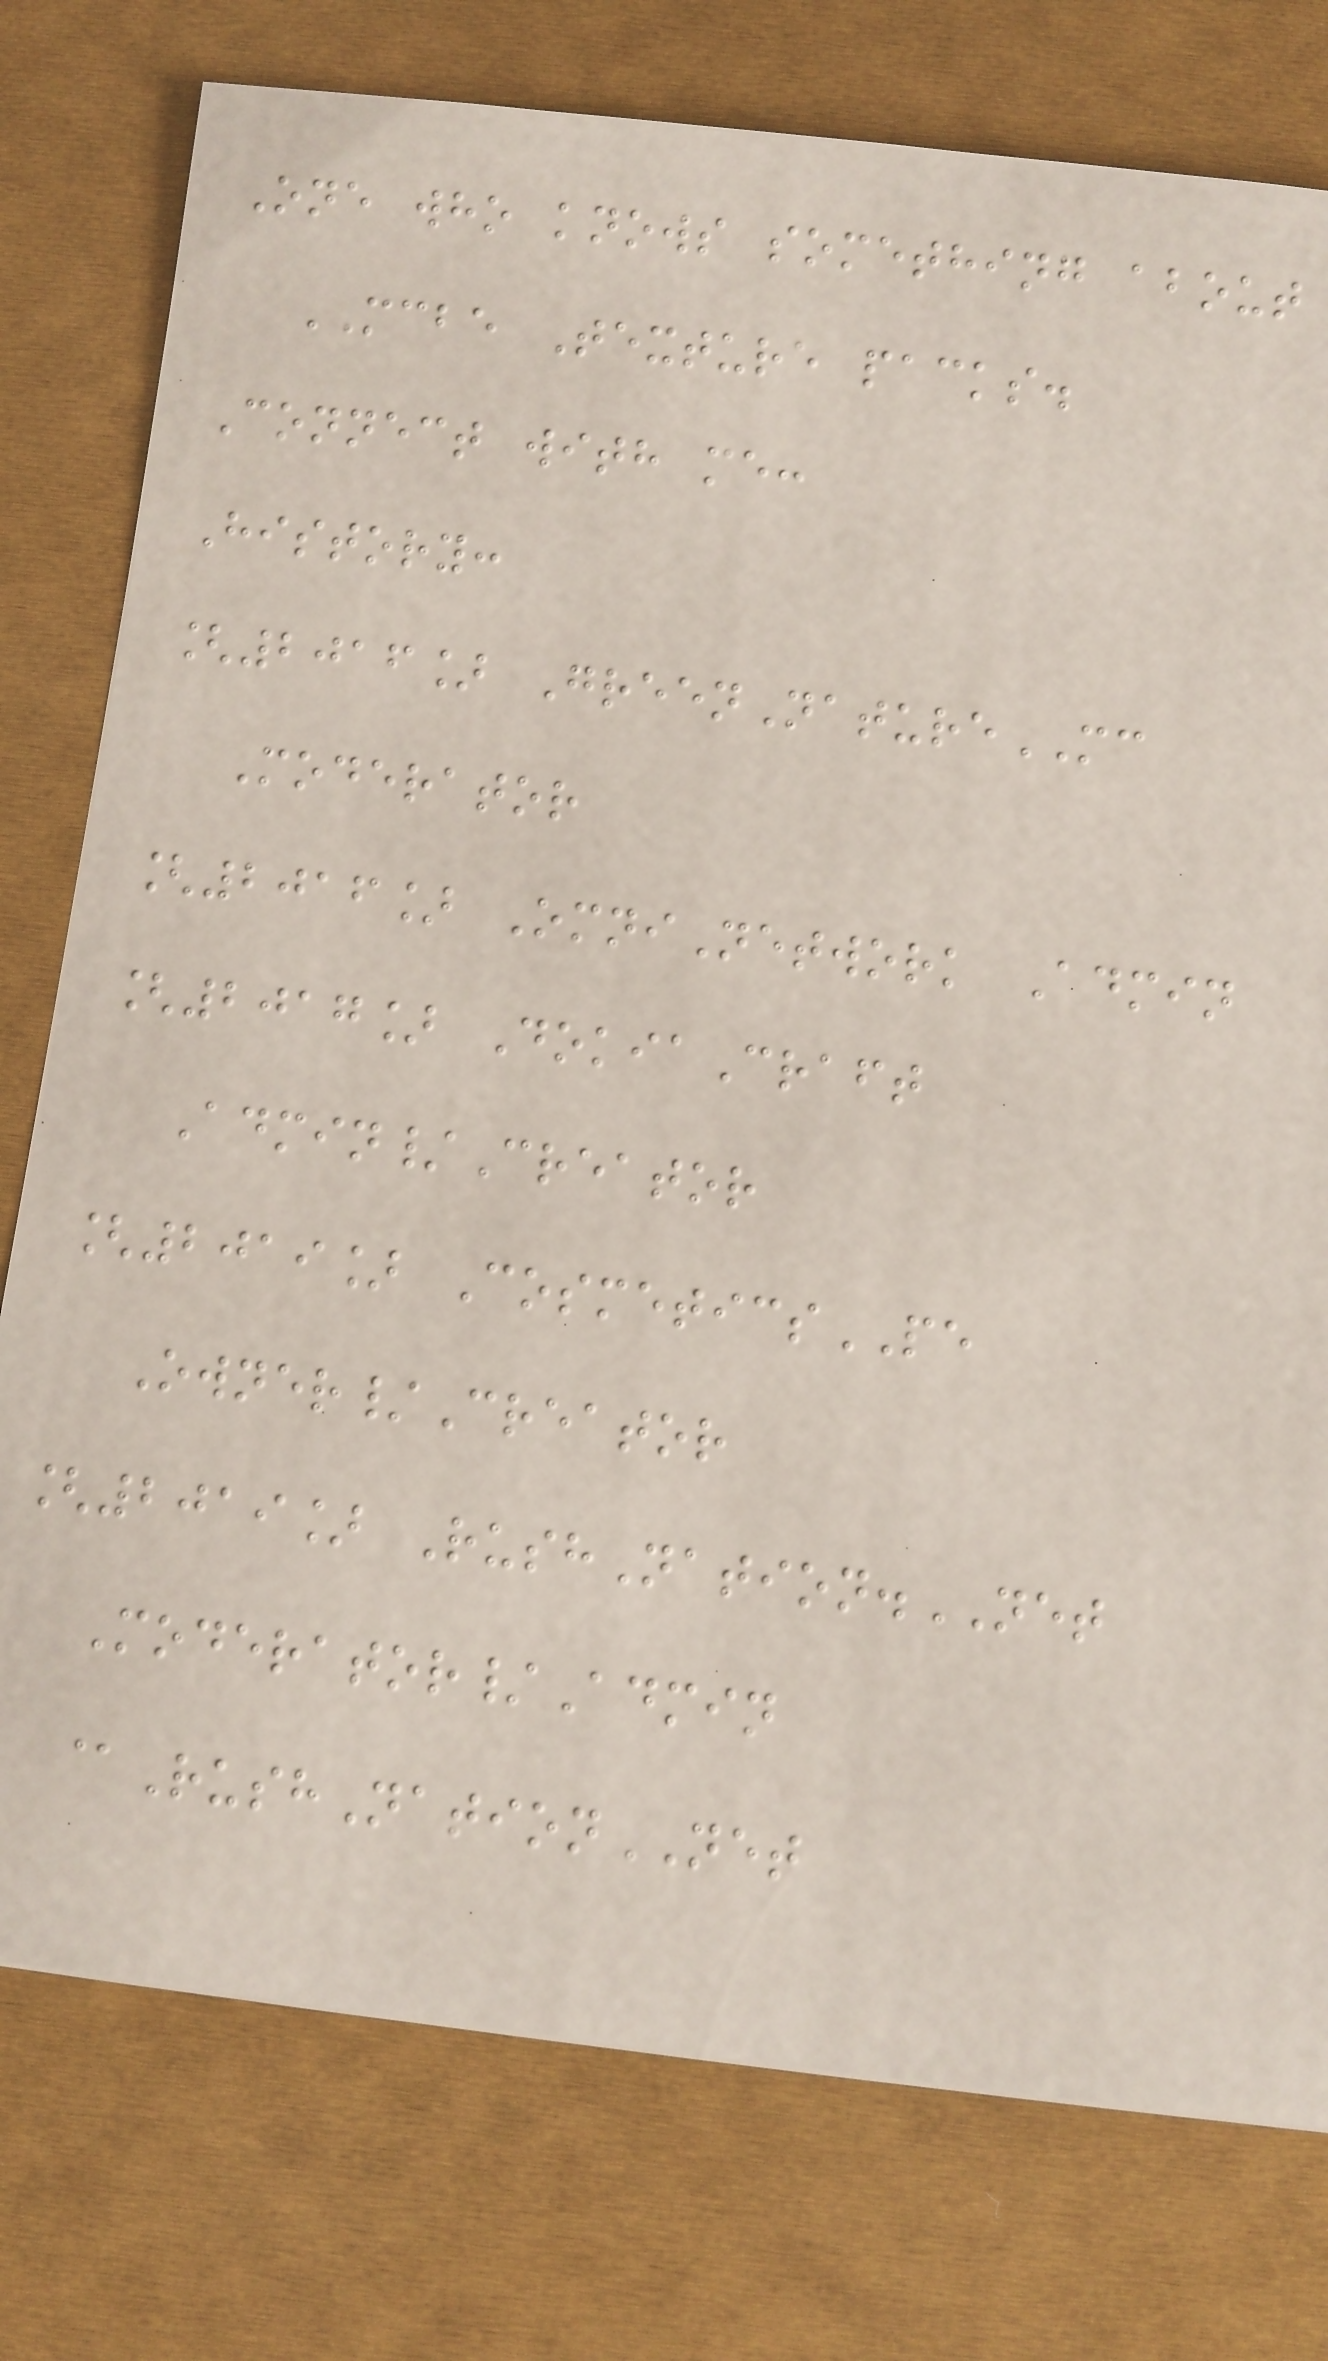One who knows something about
MCBE Texture packs.
Connect with me:
History:
[2016] GreenNatureMC
Moderator
[2016] OmniNetwork Admin
[2017] DokiaCraft
Admin/Creator
[2019] CosmeticsPE
Owner/Creator
[2019] RushNation.NET
Moderator/Admin
@RushNationNET
